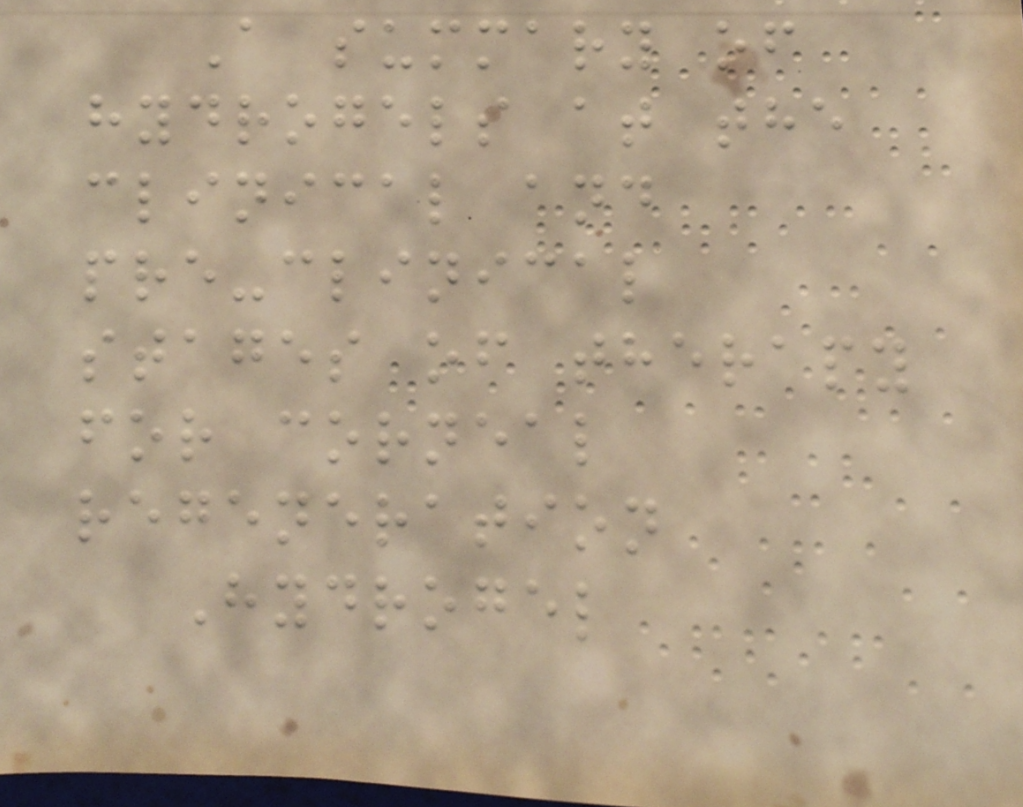A summary of
hydrogels at the
clinical and
pre-clinical
stages of therapy
for corneal
regeneration
Hydrogel
